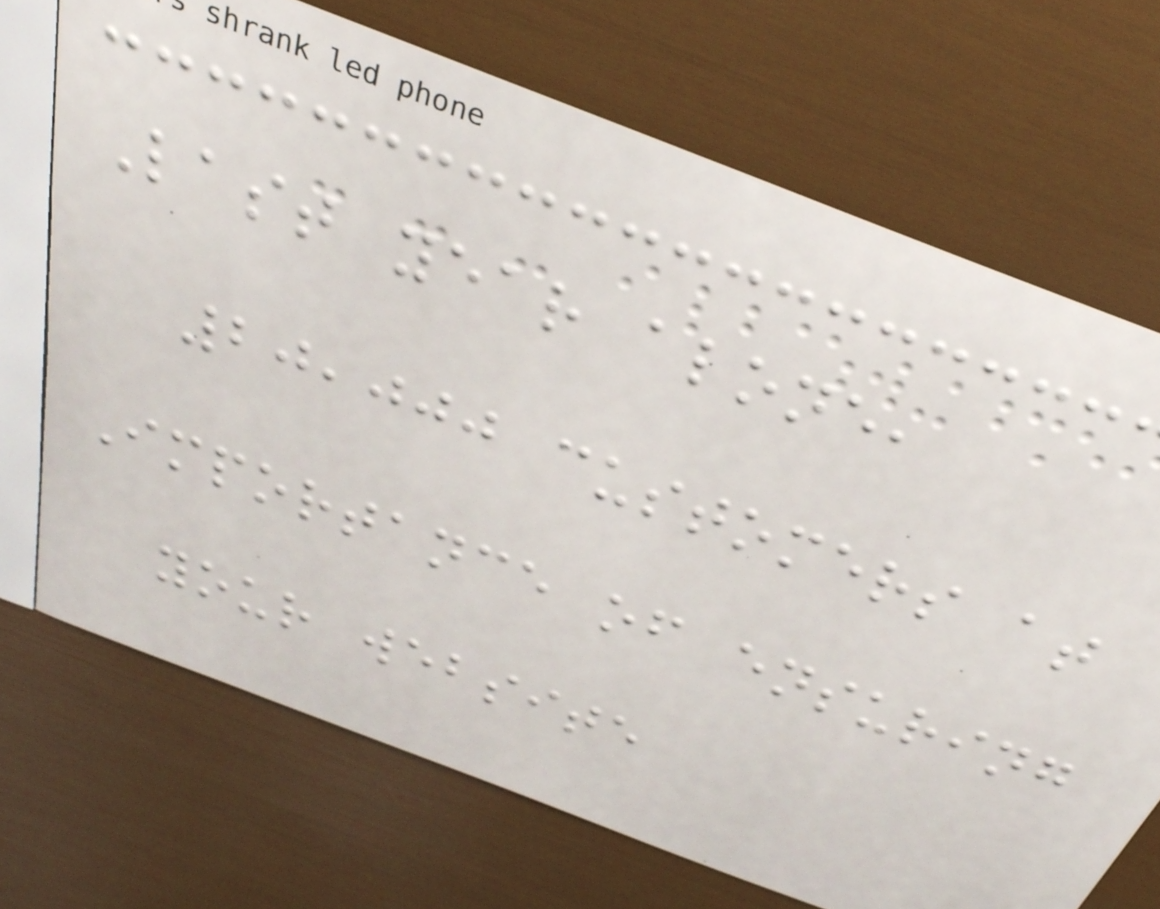Last year alone,
20,000 customers at
Importance of ensuring
your website
